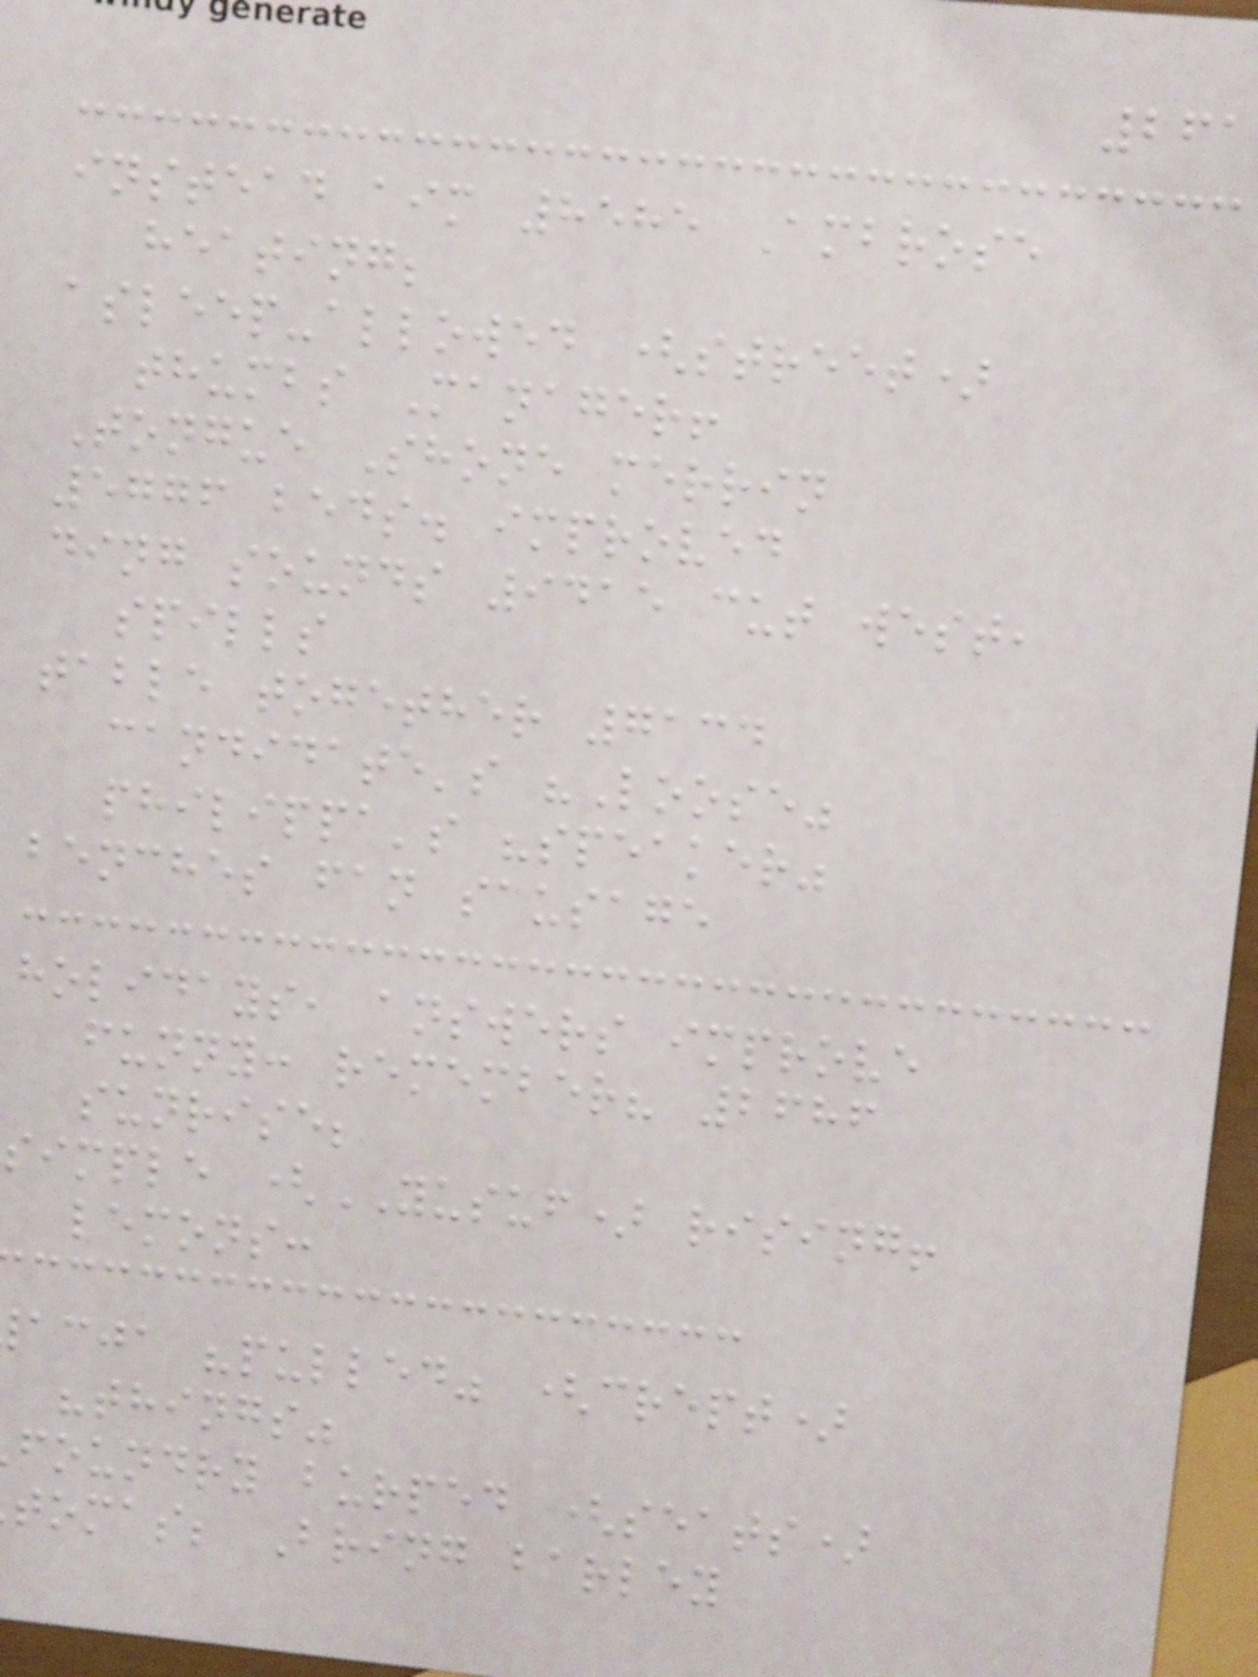261
instead aim 8585 Ambrose
heating;
asleep-allowed (street)
thumbs Manager!
Tongue Shone merrin
5776 beds. improved
ding sounds 9415 cut west,
spills
table together 7134
candidate's "Loose"
philippa's "speaker"
benches fan sausage
holidays, answers improve
funny: remember? 2686
sunrise;
simple (YUSUF) rising!
lemons:
acja "pulled" (crept)
"things"
foundry burped (seats)
tomas; Bring barley
